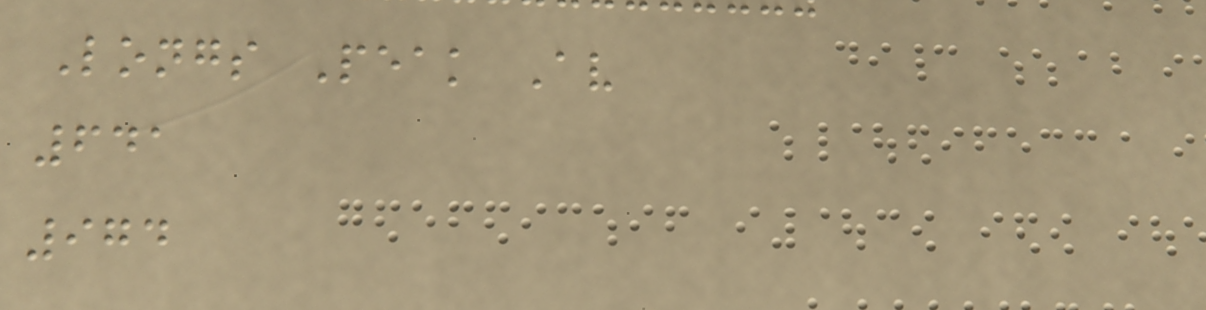Longs Peak Av
641
974
